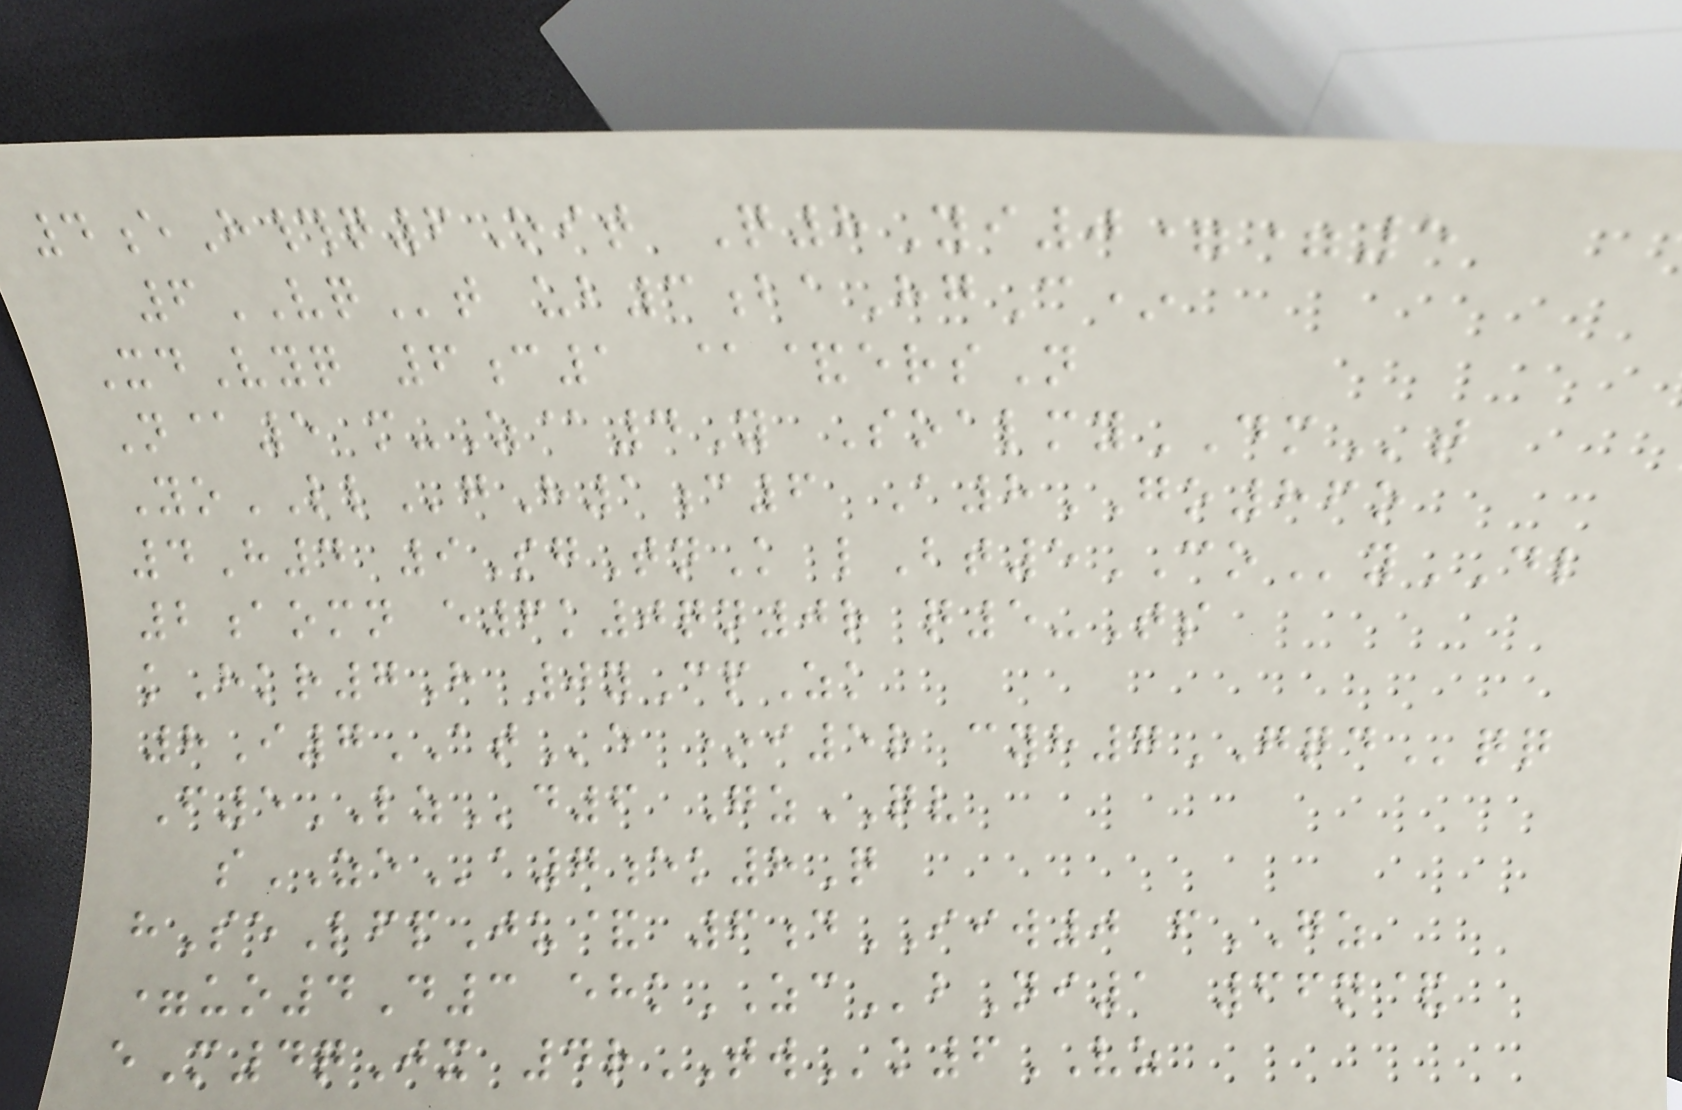4eH#q6Oit Q8Yi0==5
6VQt ub3baHgC*
XdVyq 6c1 @&ersN
N@5 m-Z@4Y SoalmyDMt
YoLLgH1c6 A8GO86o
4H4 9SgTnK lBt5COyDL
2aomn e6k0qn0r q5-Ts
kHkr7H 0yCpZk
8I7ATe *i5r cyh7GQDqq
F5LZd6 GzQV
sZEa7ek8Q
hSeLfpJu& 6dIIW0 fGZ
=uo4D3 ehkZCbNi1 66n&
eM4qJx 4rTWk6VZ
